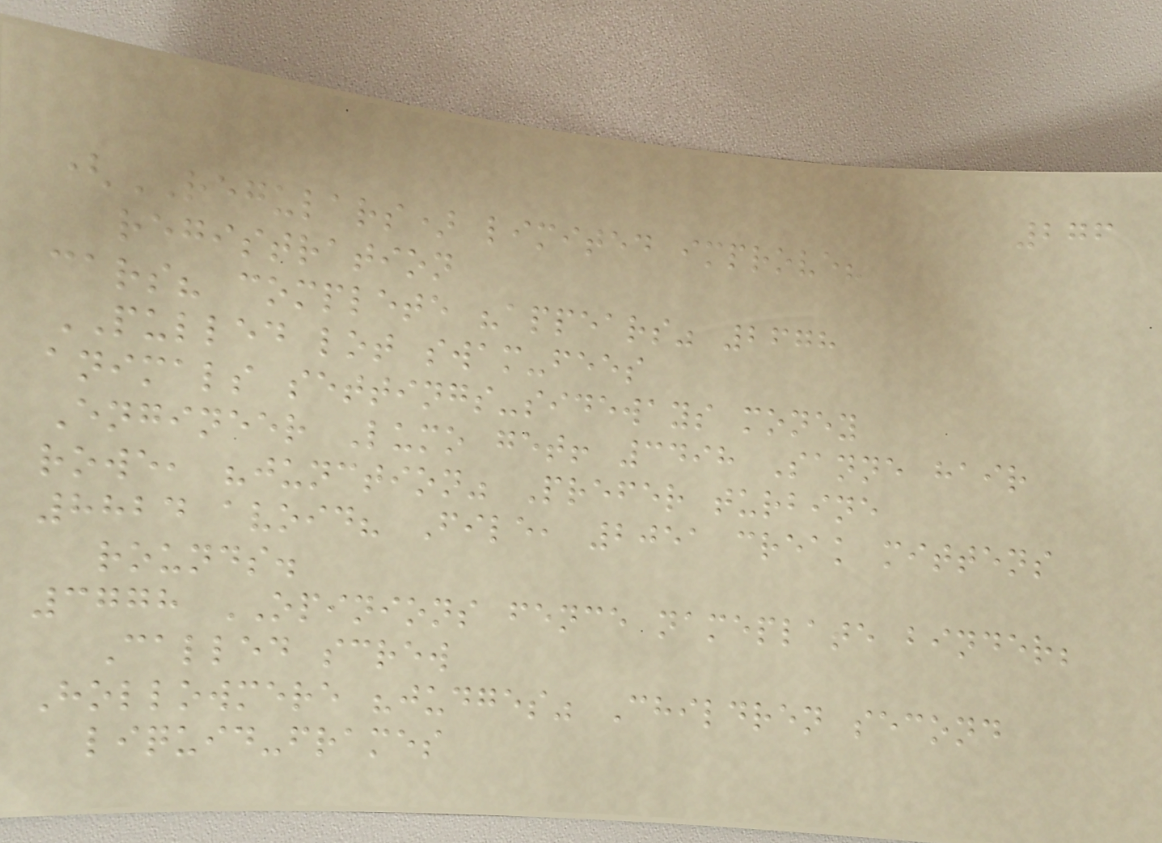276
(REGULARS) limited improve?
registration
cars? complete "appears" 2678
PULLED lot swam-fees
animals settings-sideways money
Engineer Lumo get! 3498 Sanne hair
rowe, "junction" Prefer turbine
8824 avoid? File, 2051 creak mittens
rounds.
3778 OPINIONS fence nameplate binder;
Called screw
Hollowmere "judges" Children second
liquid-frames
